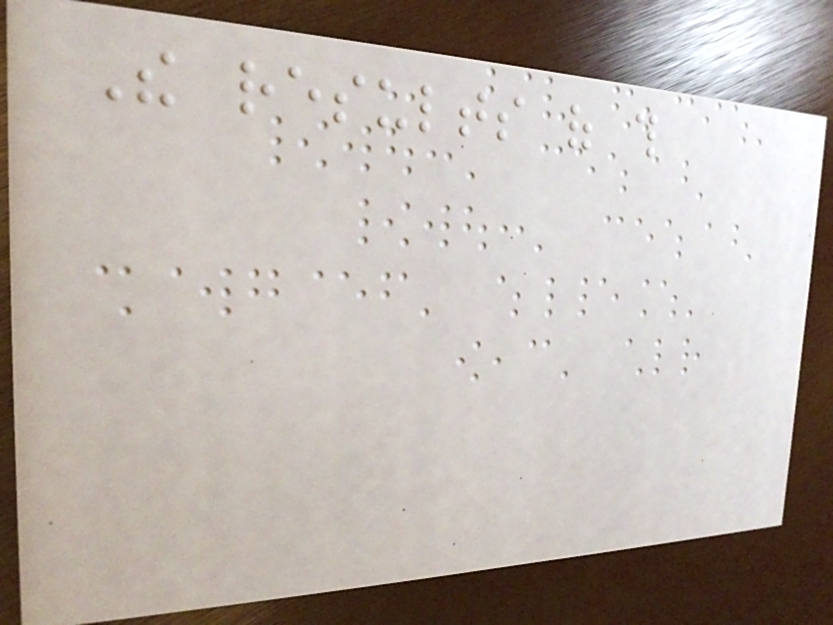The results of this
